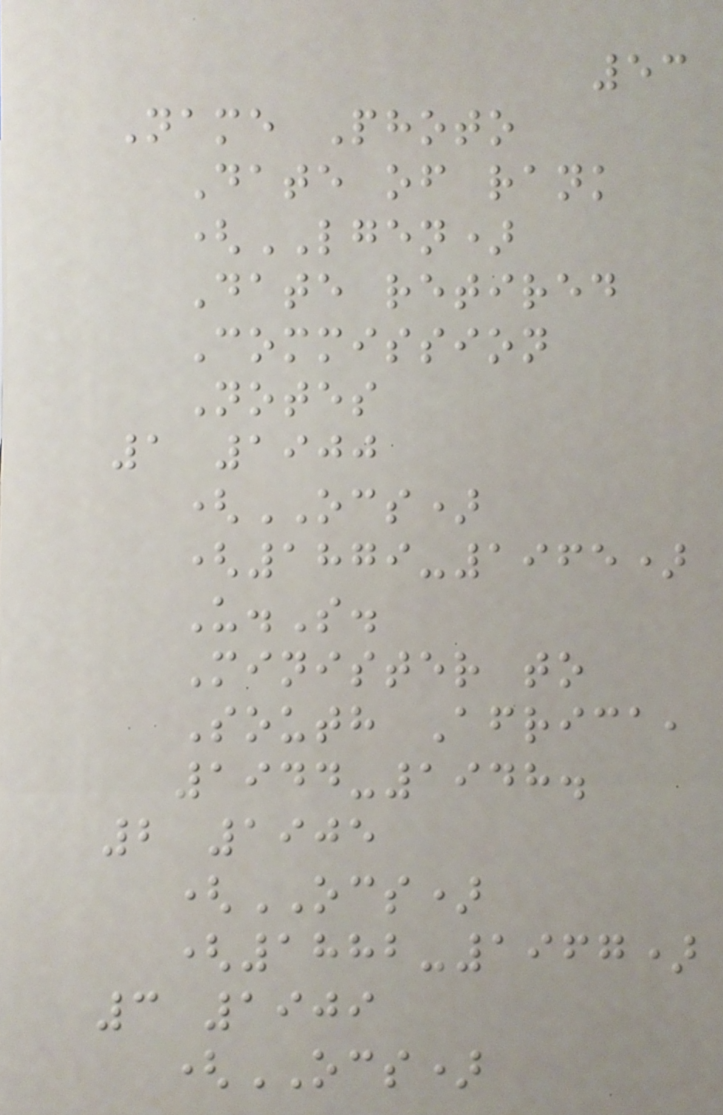53
Name Photo
Date of rank
(LGEN)
Date retired
Commission
Notes
1 1900
(OCS)
(1879-1965)
U.S.
Minister to
South Africa,
1944-1948.
2 1905
(OCS)
(1882-1967)
3 1909
(OCS)
